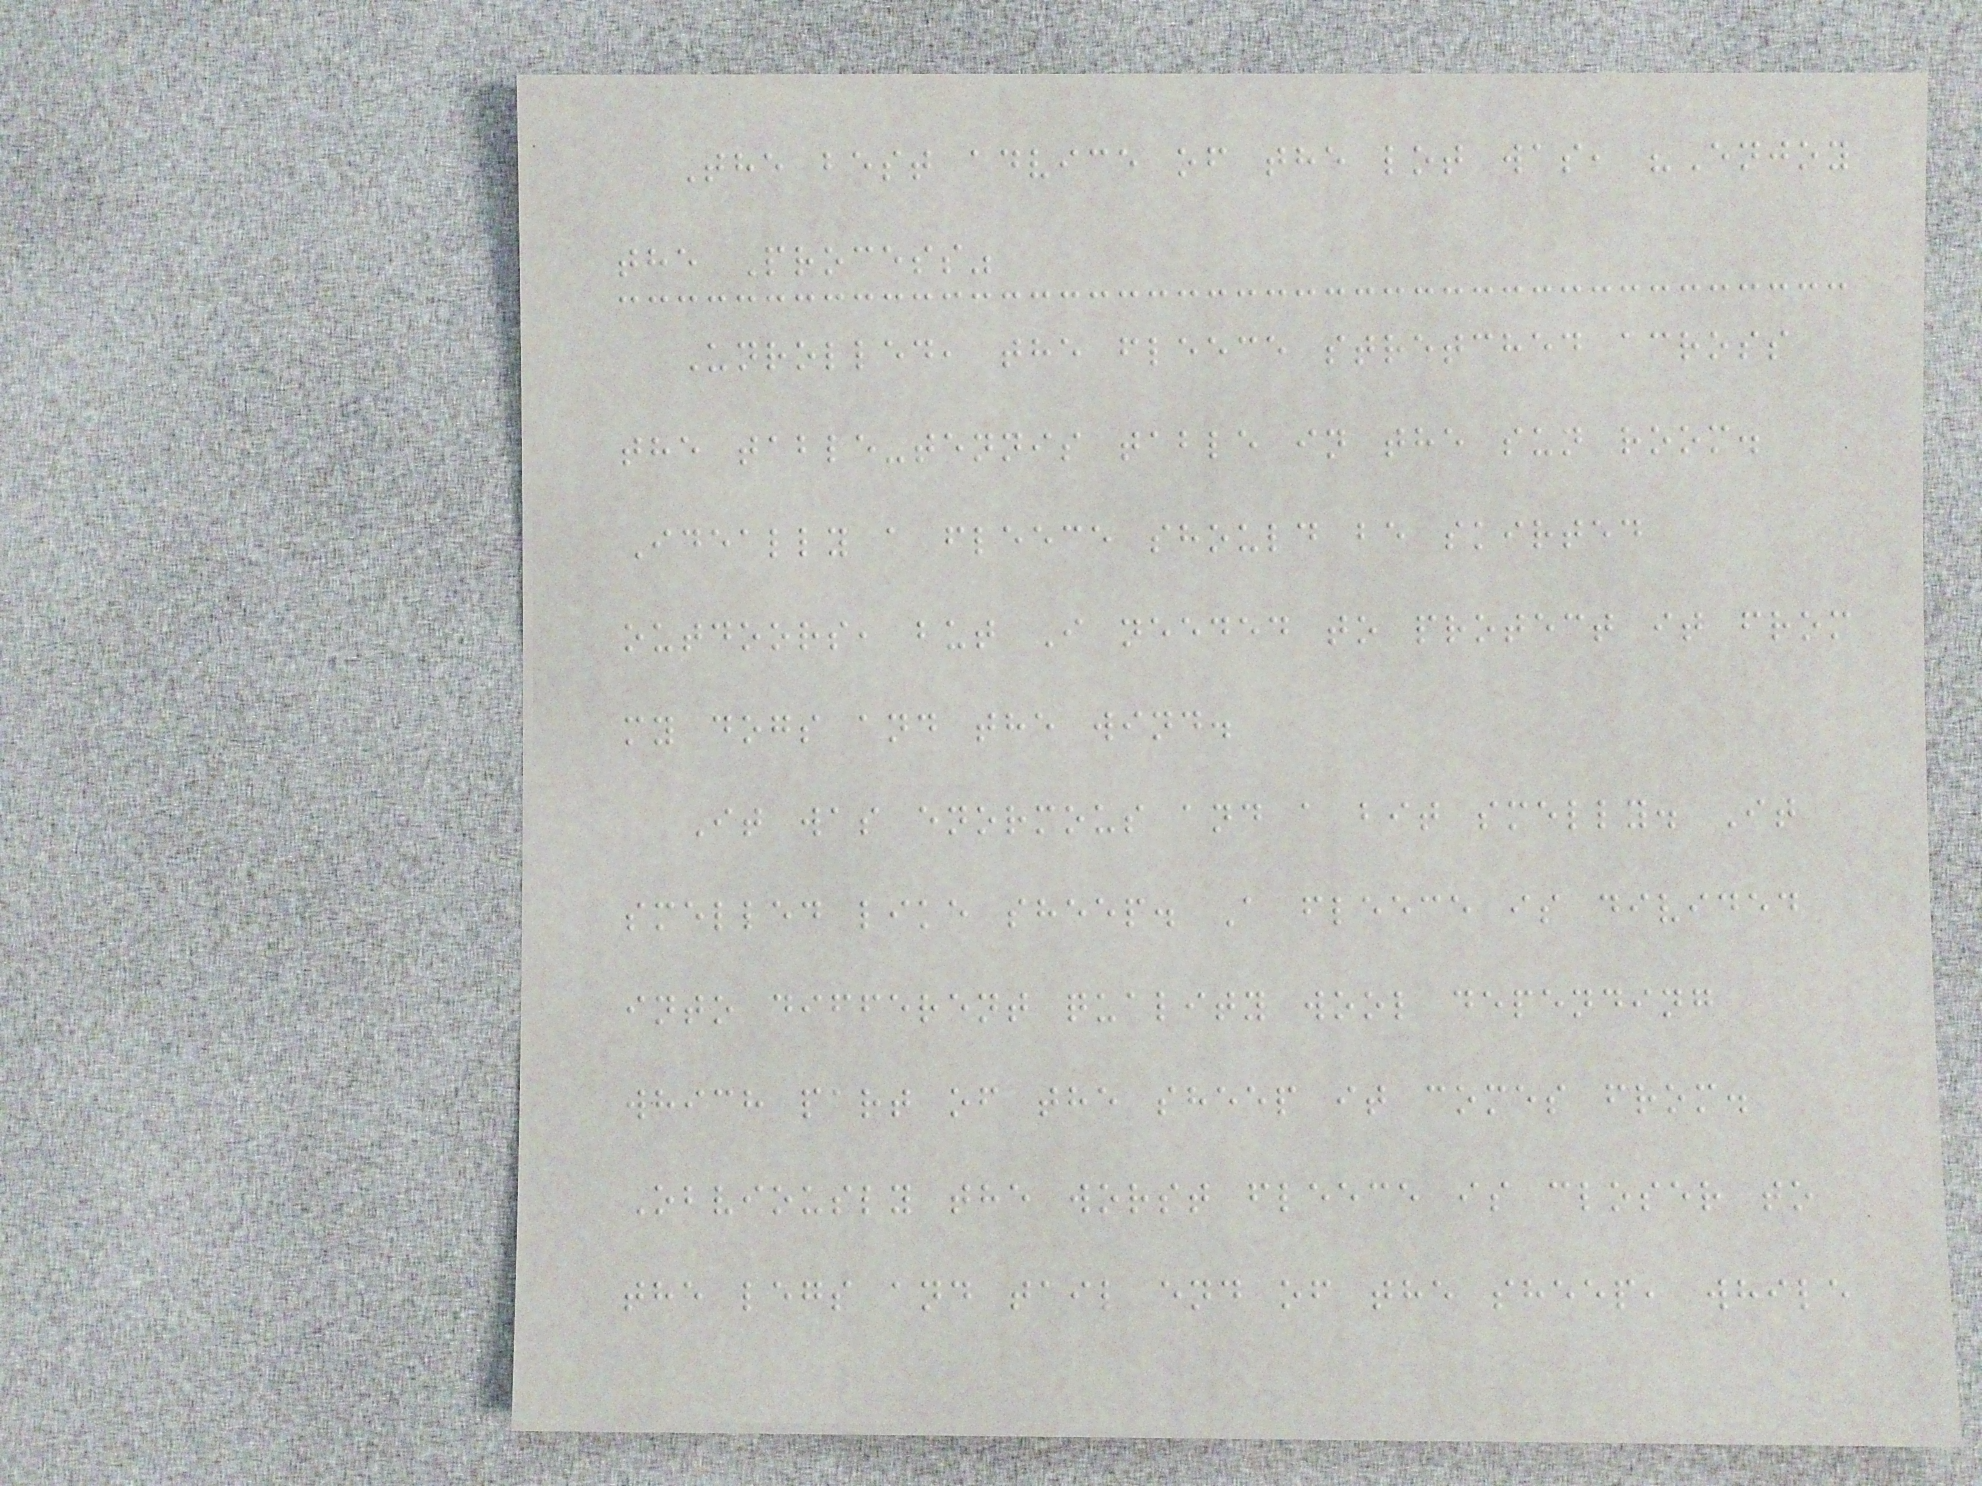The best advice of the lot was, "Enjoy
the Process"
Unrolled, the fleece stretched across
the table-tennis table in the sun room.
Ideally a fleece should be skirted
outdoors, but I needed to protect it from
my dogs and the wind.
It was enormous and a bit smelly. It
smelled like sheep. A fleece is divided
into different quality wool depending
which part of the sheep it comes from.
Obviously the worst fleece is closer to
the legs and tail end of the sheep, while
